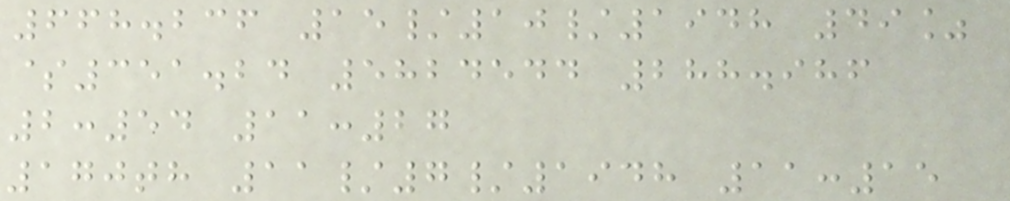668.236 15/10/1948 49%
$351.24 5824544 288.986
2:54 11:27
170th 11/7/1948 11:15
